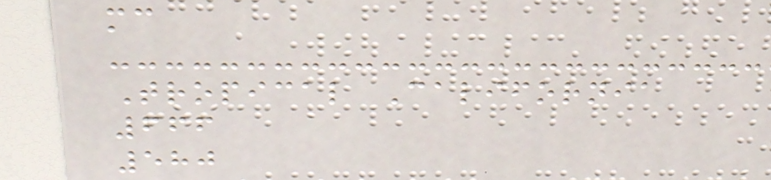mc
Tropical California
666
580
